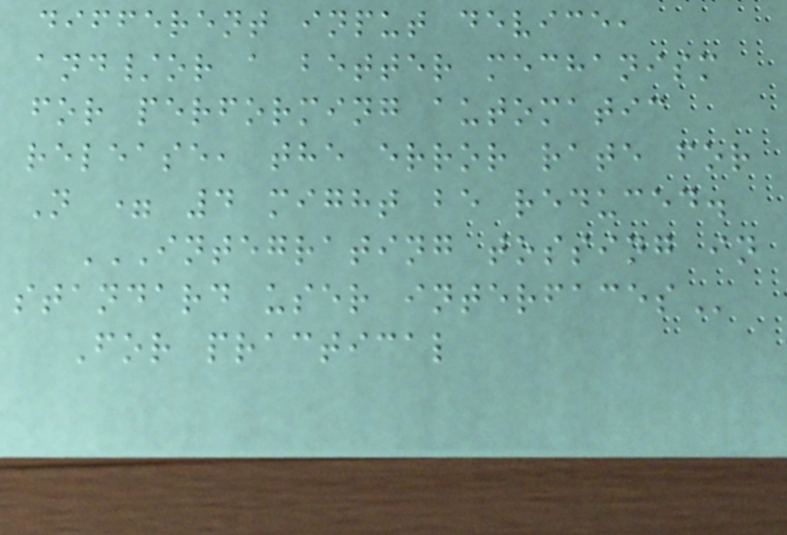different input device,
and/or a better mechanism
for performing automatic
release, the error rate for
N = 4 might be reduced.
INTEGRATING TOSSING IN
STANDARD USER INTERFACES
For practical
